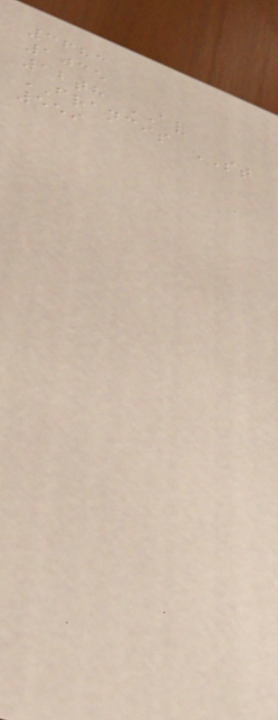3683
1035
12th AV
FRANCIS ST
559
